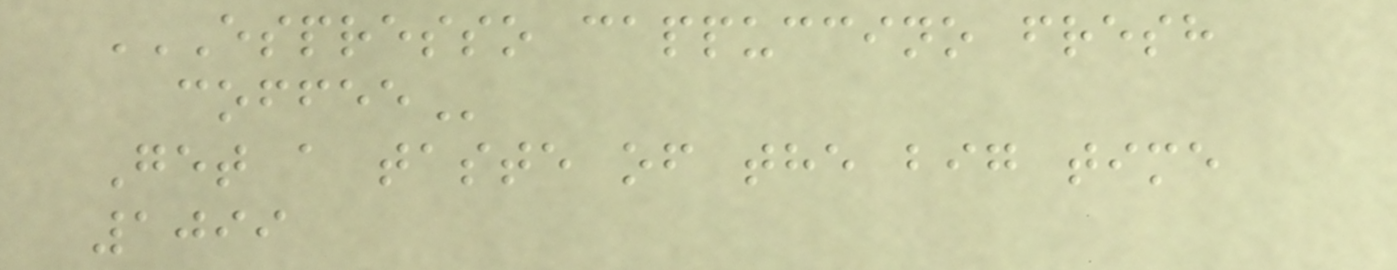ESPRESSO CAPPUCCINO FRESH
COFFEE
Get a taste of the big time
1099
